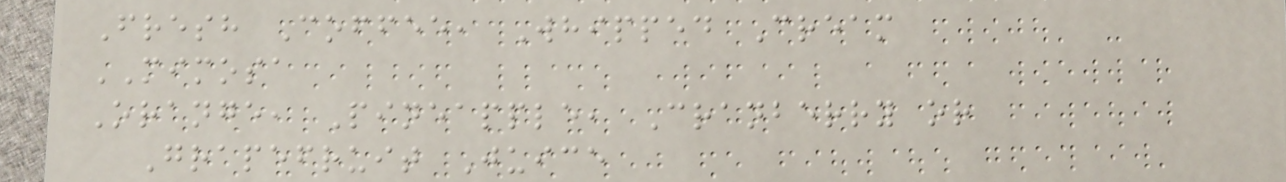Fresh Coffee, Whipped Cream
MIMOSA
Orange, Pineapple, Cranberry or
Grapefruit Juice
